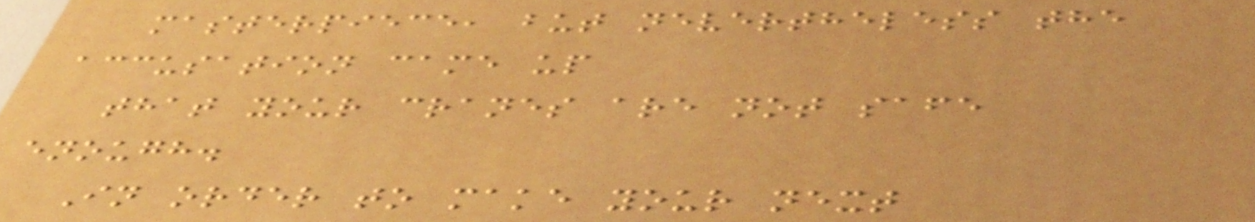masterpiece, but nevertheless the
accusation came up
that your cranes are not safe
enough.
In order to make your next
